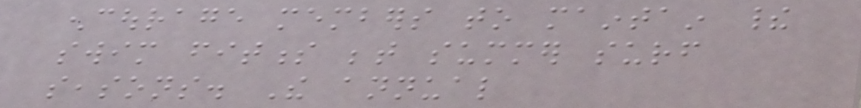encourage members to maintain their
swim fitness between summer surf
seasons. The annual
